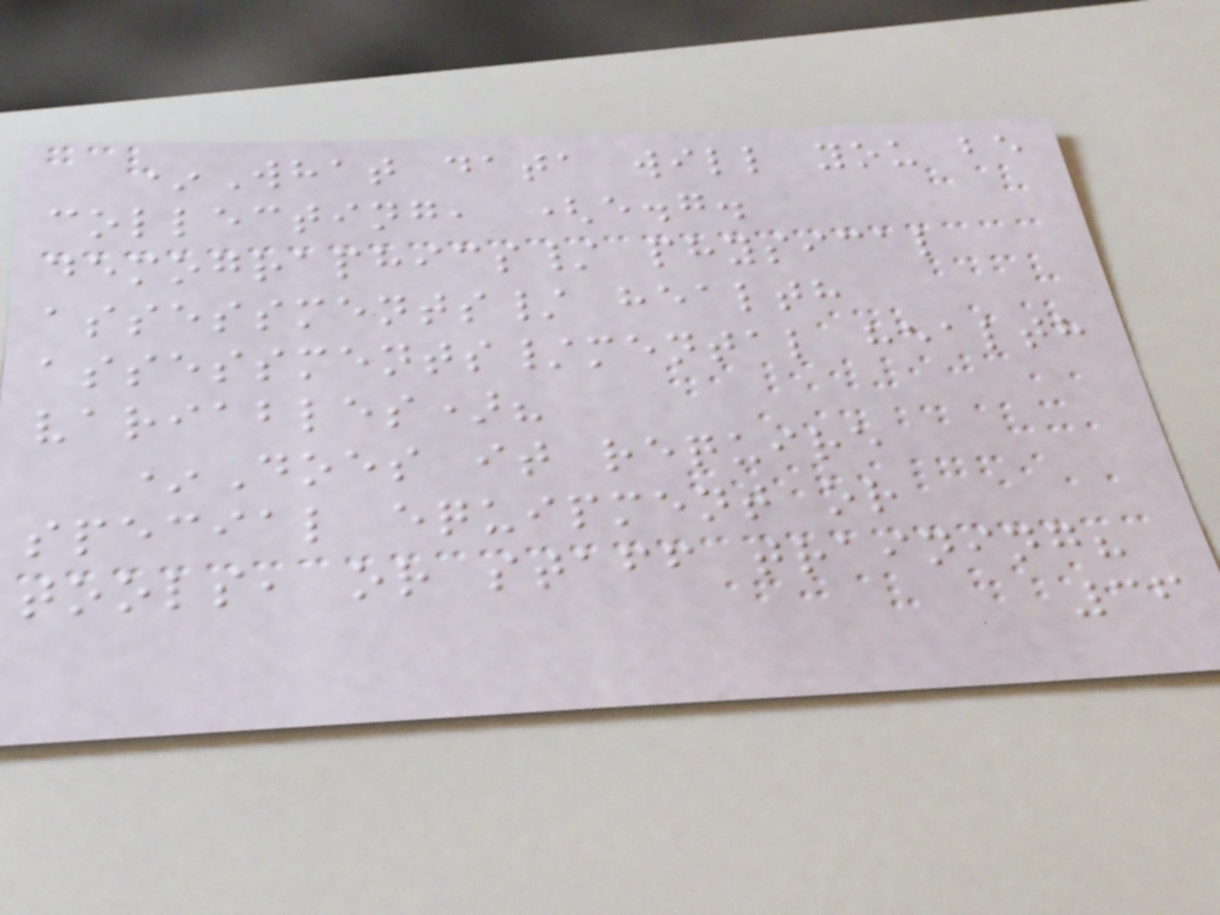*What data will you be
collecting, (e.g.
demographics/ physical
assessments/ health
assessments/mental health
variables)?
*Does it require
special equipment or
tools, or staff training?
36
